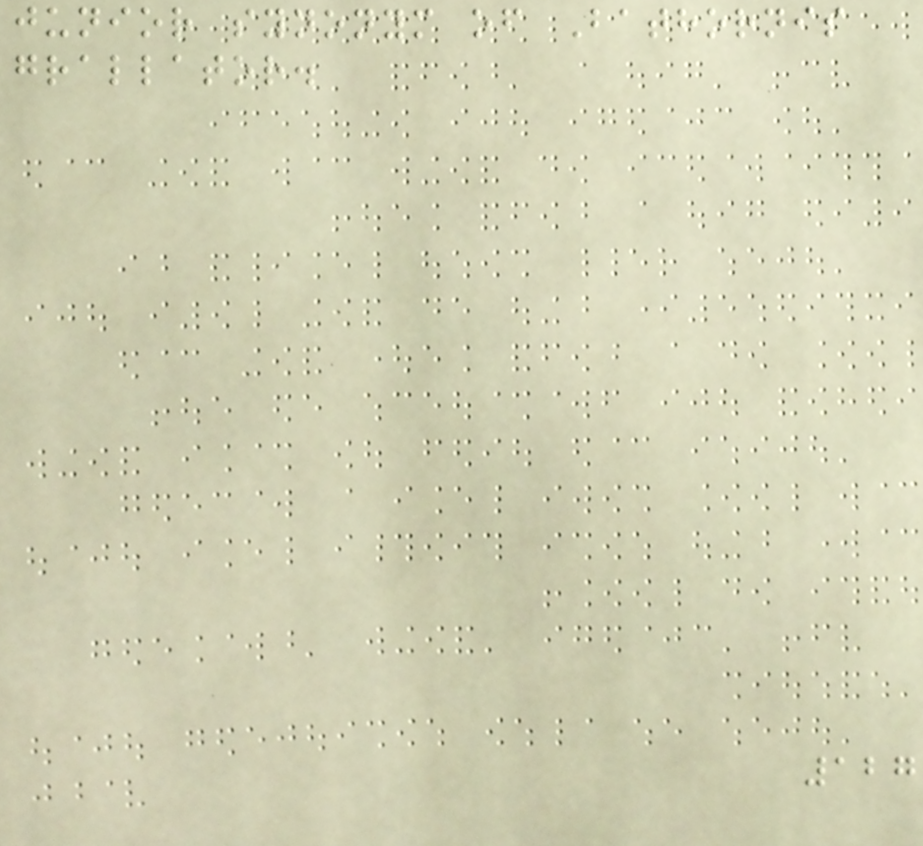junior synonym of Bathornis
grallator.
127
